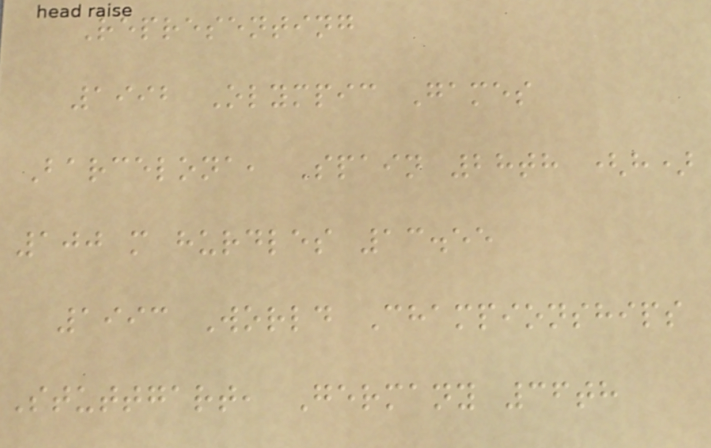Representing
1992 Olympic Games
Barcelona, Spain 28th (h)
100 m hurdles 13.55
1993 World Championships
Stuttgart, Germany 36th
